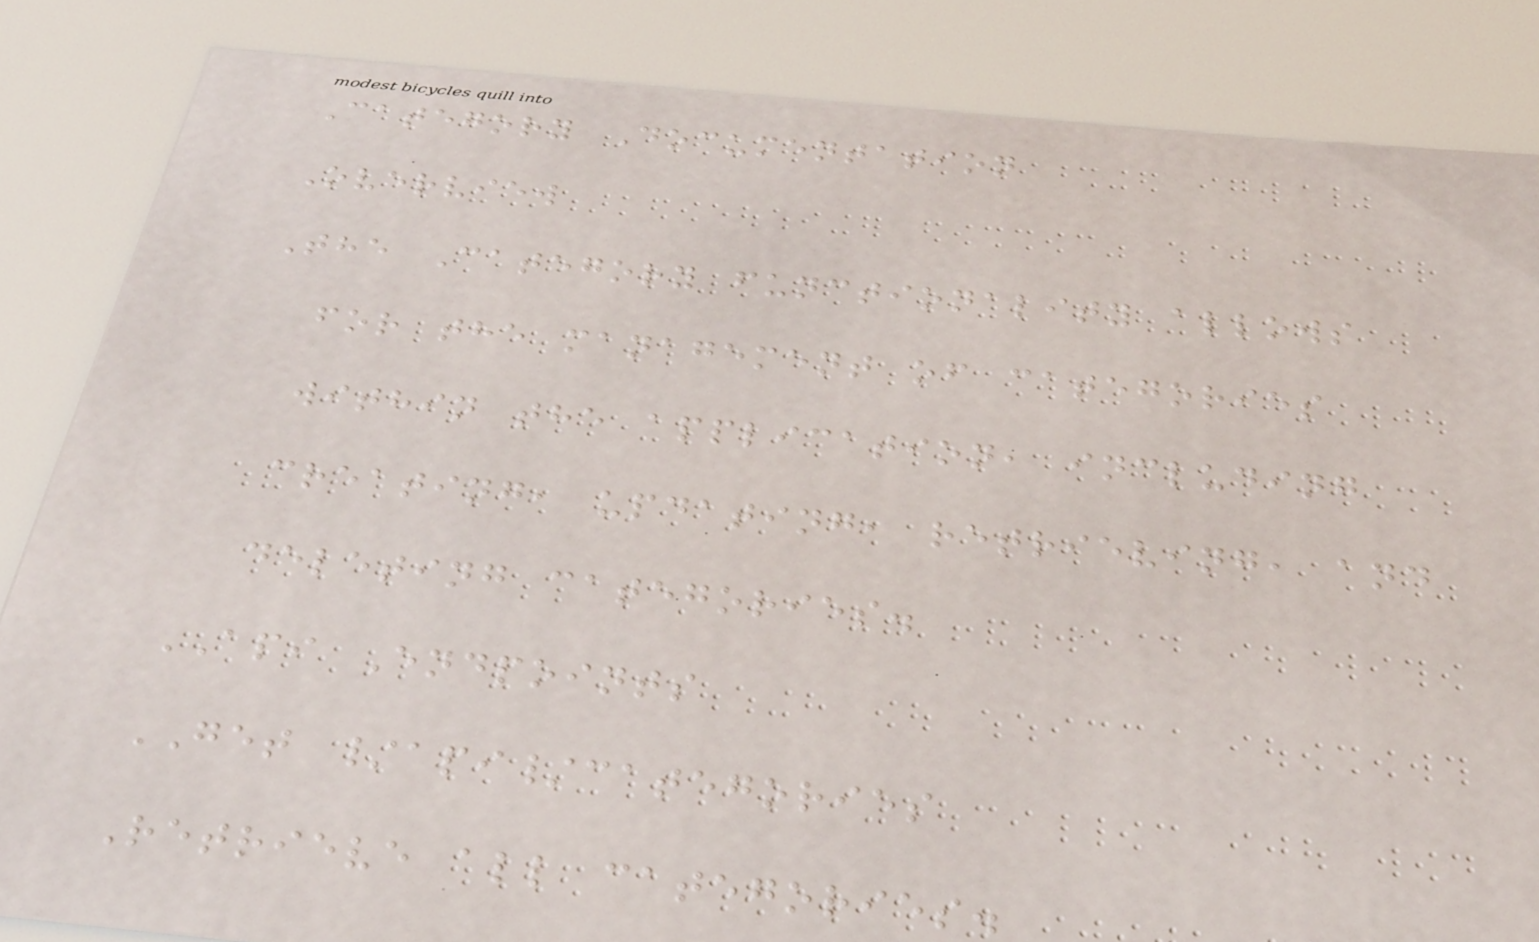Category Documentation
Overview
The Category functionality allows
for the management of categories
within the application, including
creating, updating, retrieving, and
deleting categories.
API Endpoints
GET /api/categories
Retrieve all categories.
